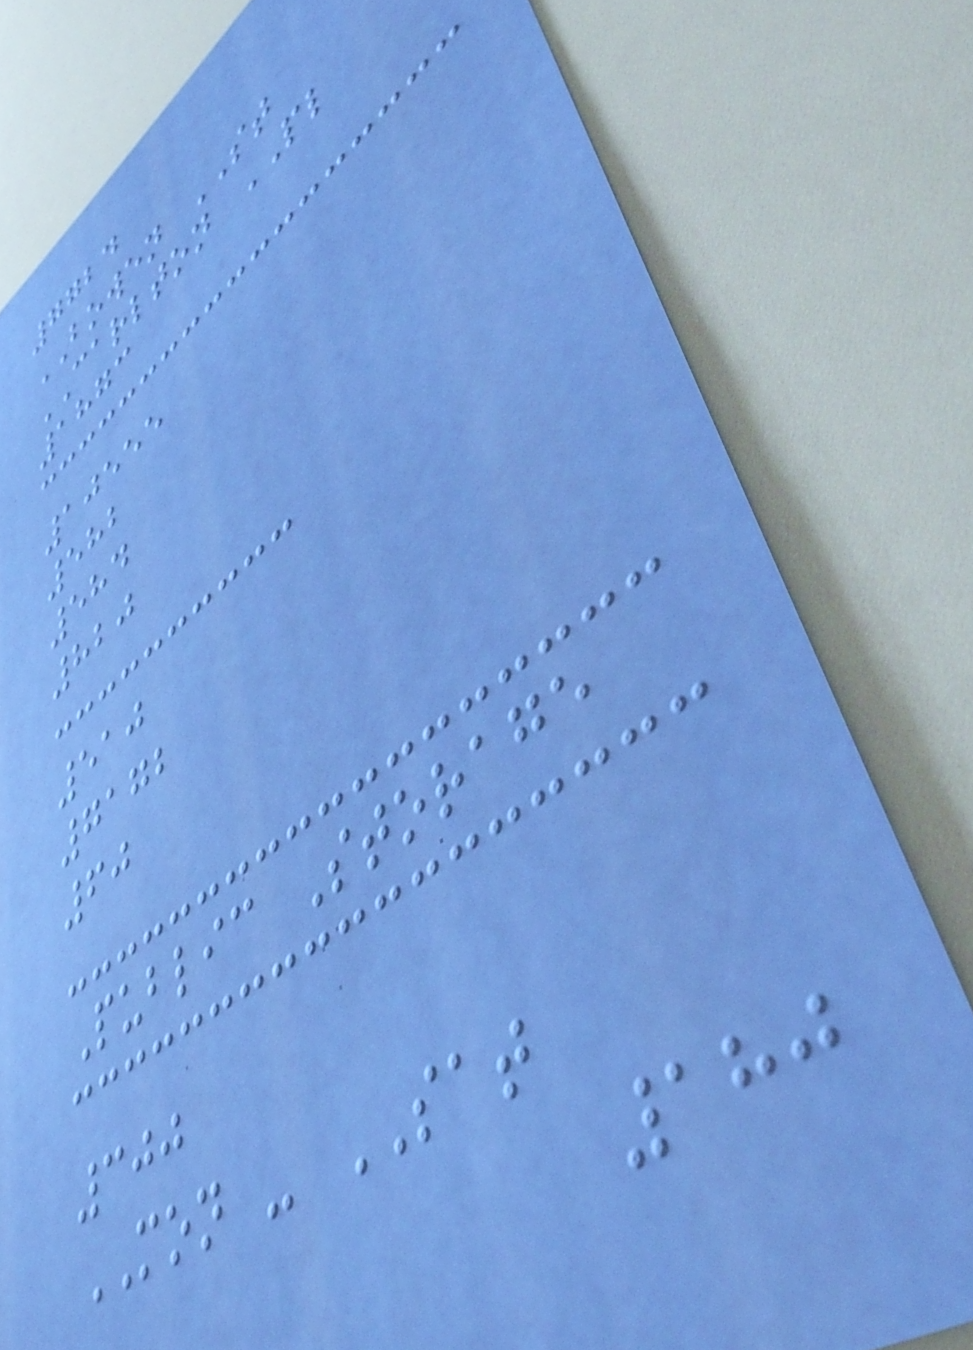7724
BOWEN ST
CARLTON PL
1873
10555
582
584
820
510
7172
60
Public Storage
300
MON - SAT
180
